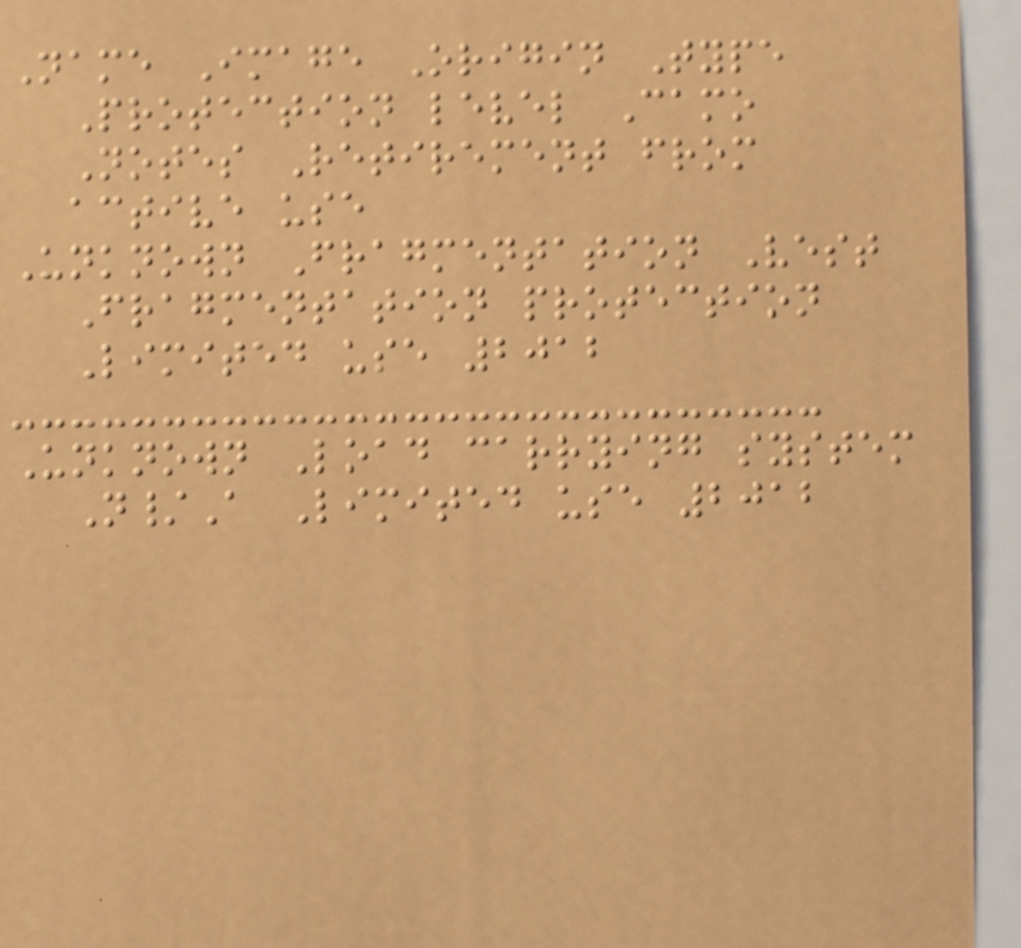Name Image Origin Type
Protection level Camo
Notes Retirement from
active use
Unknown Fragmentation Vest
Fragmentation protection
Limited use 2012
Unknown Load carrying system
N/A Limited use 2012
